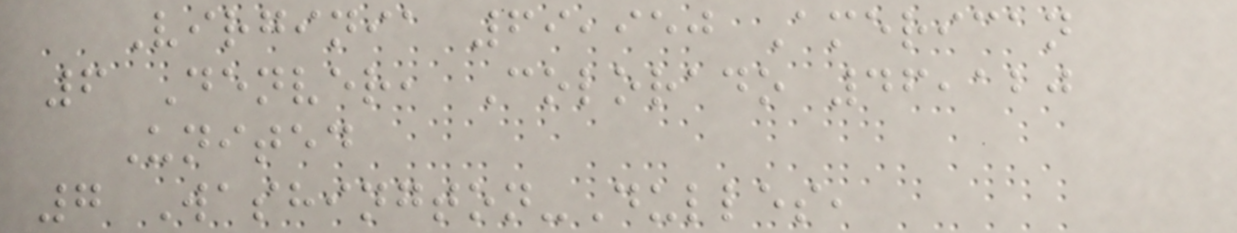Virginia 69,950 American
6 Denver, Colorado 46,120
United
7 Washington-Dulles,
